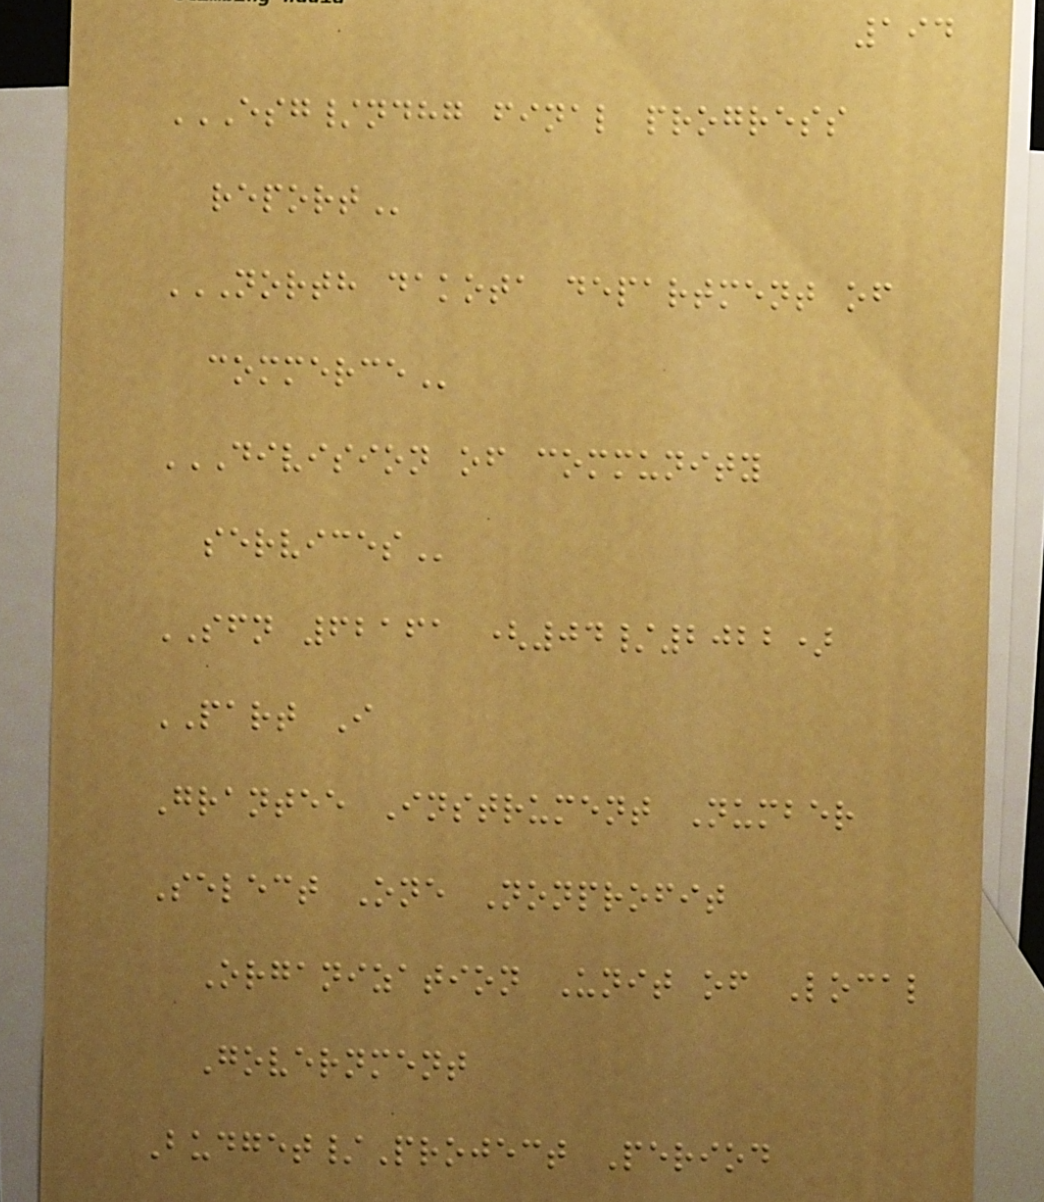194
ESG/NDHG FINAL PROGRESS
REPORT
NORTH DAKOTA DEPARTMENT OF
COMMERCE
DIVISION OF COMMUNITY
SERVICES
SFN 62161 (04/2022)
PART I
Grantee Instrument Number
Select One Nonprofit
Organization Unit of Local
Government
Budget/Project Period
